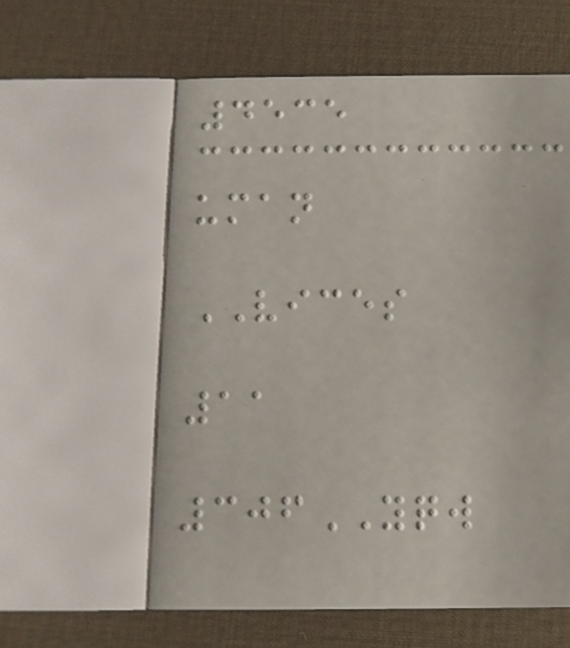4535
uman
VICES
11
306YQW
